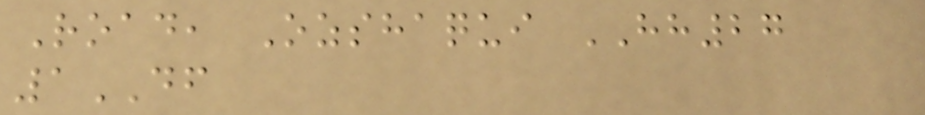Road, Ozshaqui HH27
1DF
